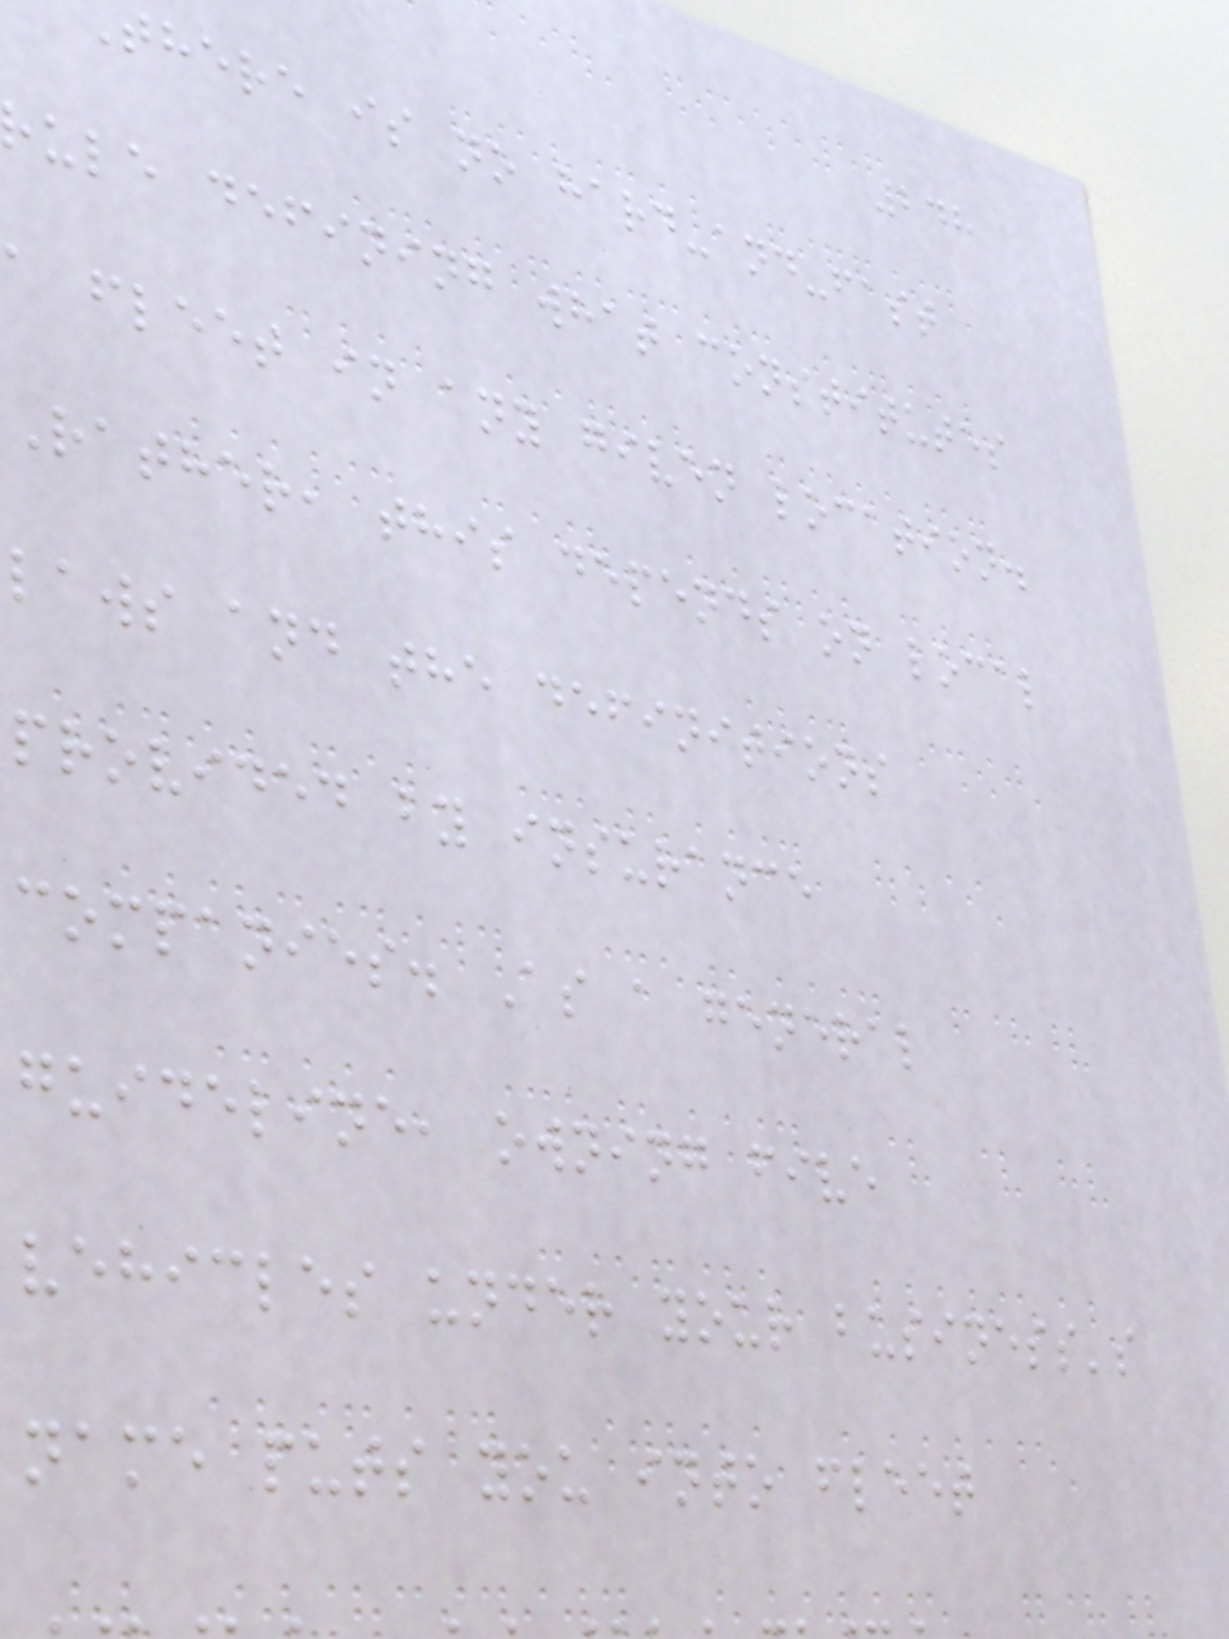248
there is no hard-and-fast
ule defining what constitutes
a fleet in any given location.
Rather, this depends on local
laws and the definitions
provided by insurance
companies. As a general
guideline, owning five
vehicles under your business's
name puts you into fleet
